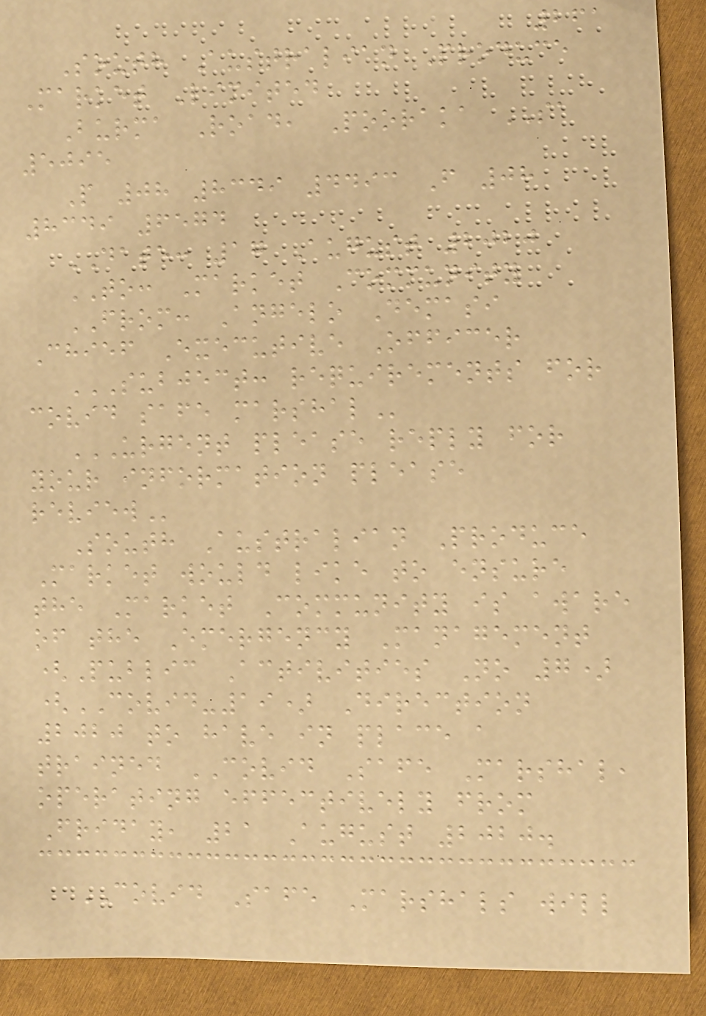261
South Australian Produce
Market Limited
Burma Road, Pooraka SA
5095
P 08 8349 4493 F 08
8349 6574
DATE: 17 August 2020
TO: Market Community
FROM: Angelo Demasi
Chief Executive Officer
SUBJECT: REQUIREMENTS FOR
COVID SAFE MARSHAL
URGENT PLEASE REPLY FOR
YOUR INFORMATION PLEASE
REVIEW
South Australian Produce
Market would like to ensure
the Market Community is aware
of the Emergency Management
(Public Activities No 7)
(COVID-19) Direction
2020 to have in place a
trained COVID Safe Marshal,
operating effectively from
Friday, 21 August 2020.
COVID Safe Marshals will
